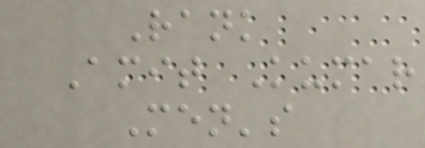Rank
Amit Kumar
Men's
